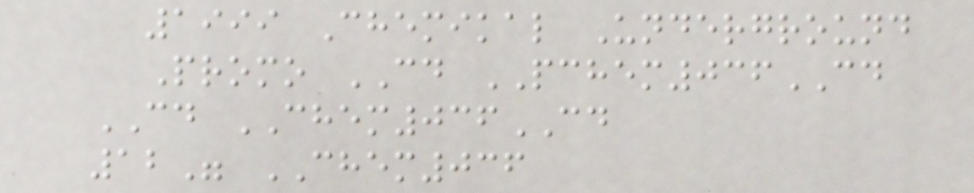1999 Chemikal Underground
Promo CD PCHEM036CD
CD CHEM036CD
12" CHEM036
